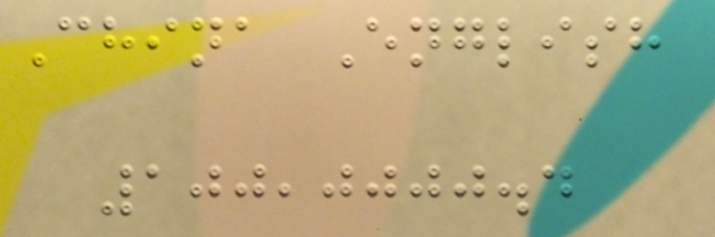China English
100,0000.4
